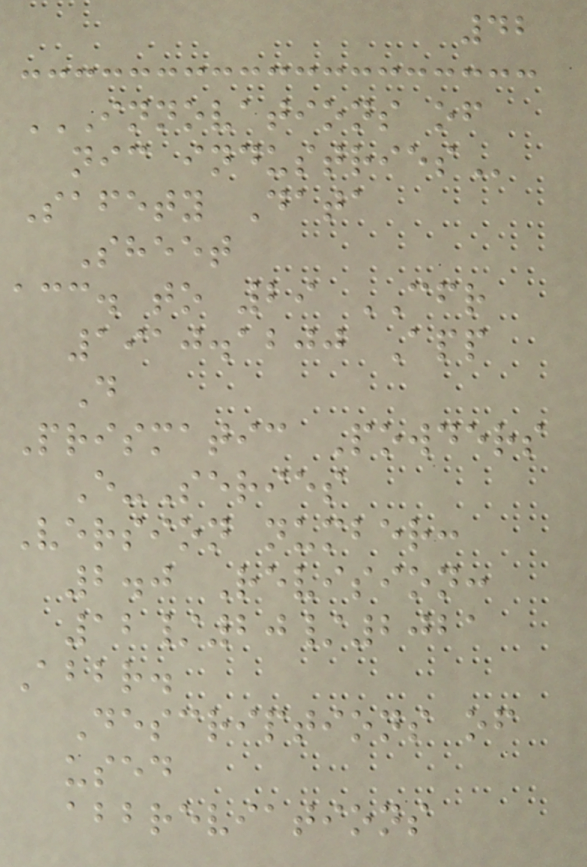42
INNOVATIONS OF
NIC INDUSTRIES
Safety Data
Sheet
acc. to 29 CFR
1910.1200 App
D
Prismatic Powders
E-Series
Version number:
2.0 Revision:
12/20/2021
Abbr.
Descriptions of
used
abbreviations
